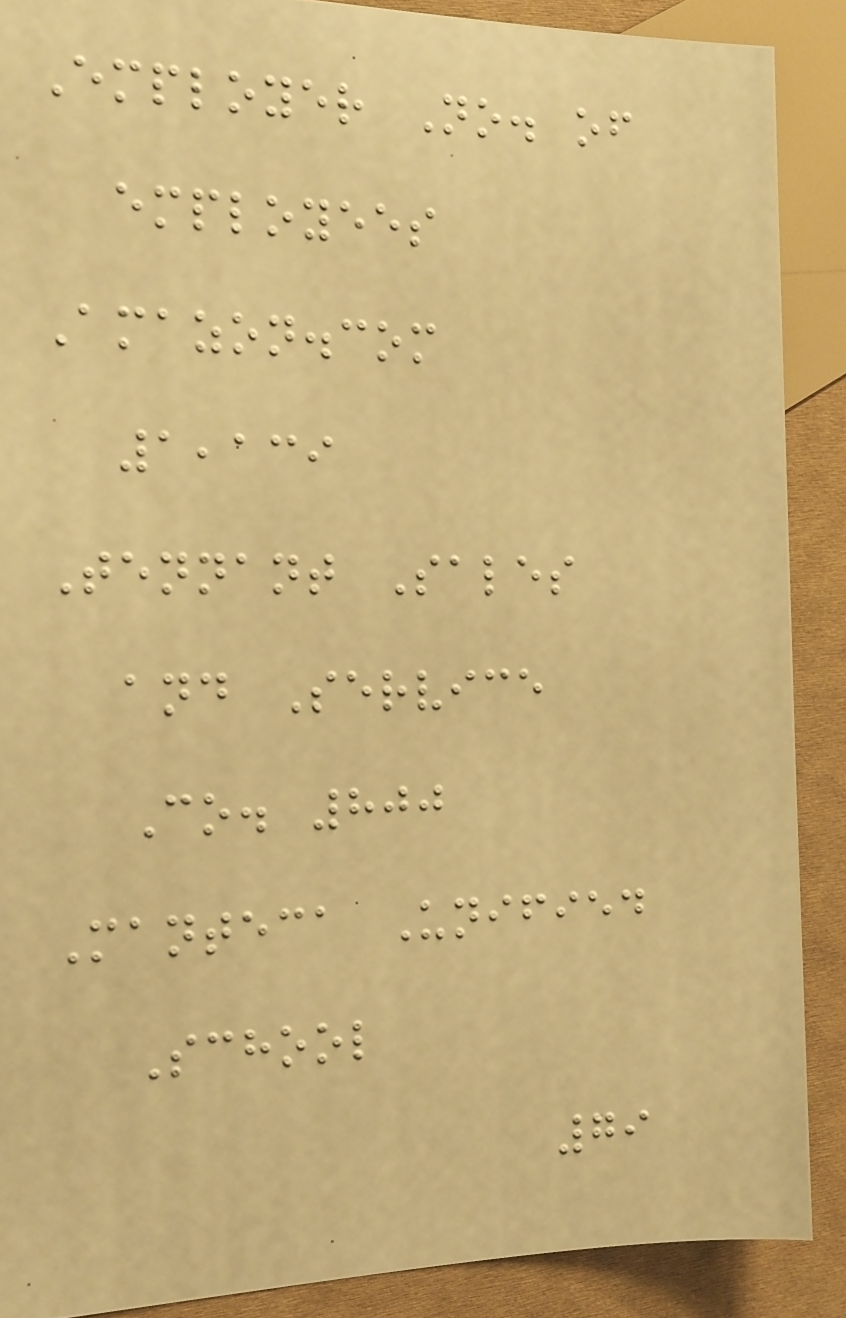Employer No. of
employees
Amazon.com
1,139
Tennant Sales
and Service
Co. 800
Manteca Unified
School
79
